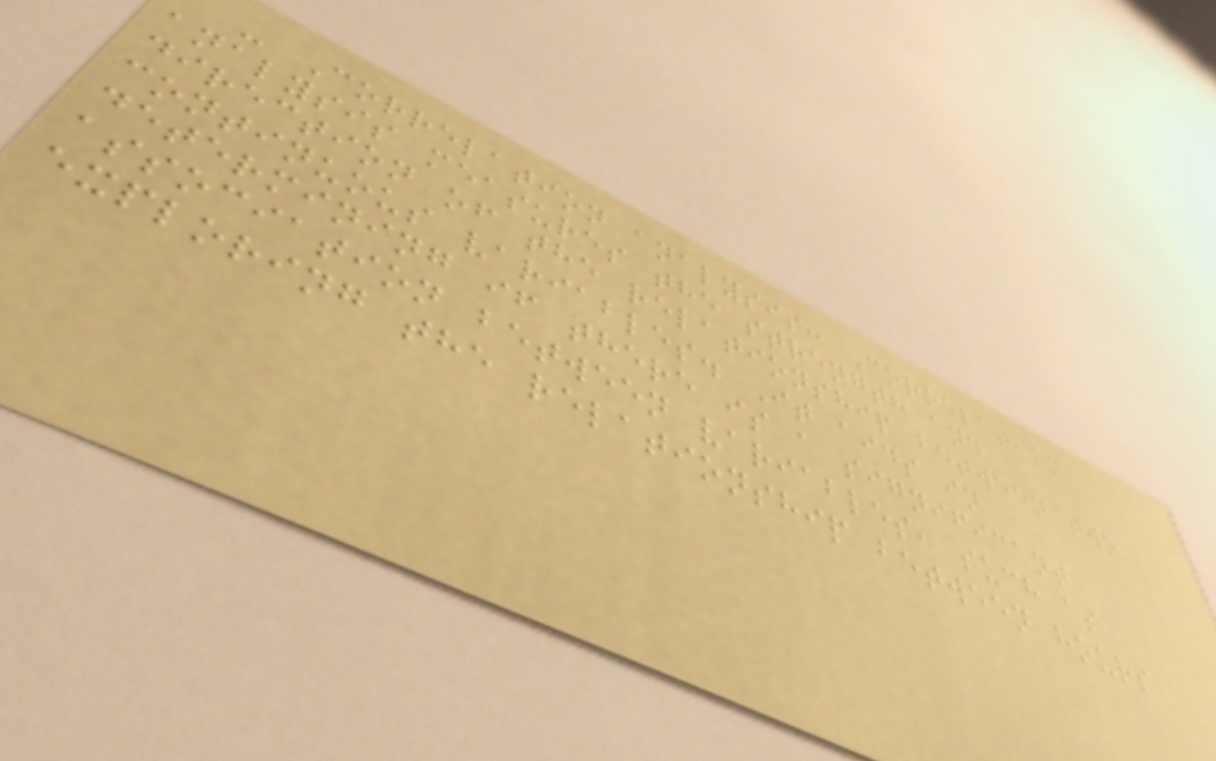- Correlation analysis: Correlation
analysis measures the strength and
direction of the relationship between two
continuous variables. It aids in
determining if there is a significant
association between variables, such as
exploring the relationship between hours
